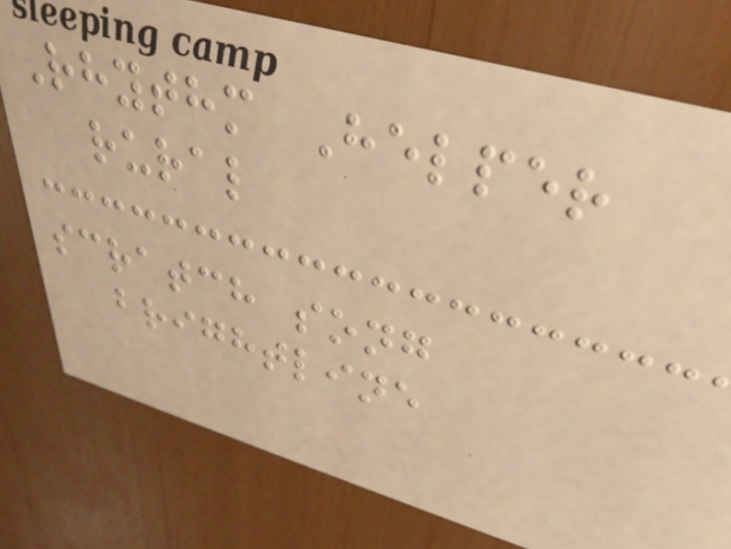Rhythm Helper
rural
scratch song
brightline
